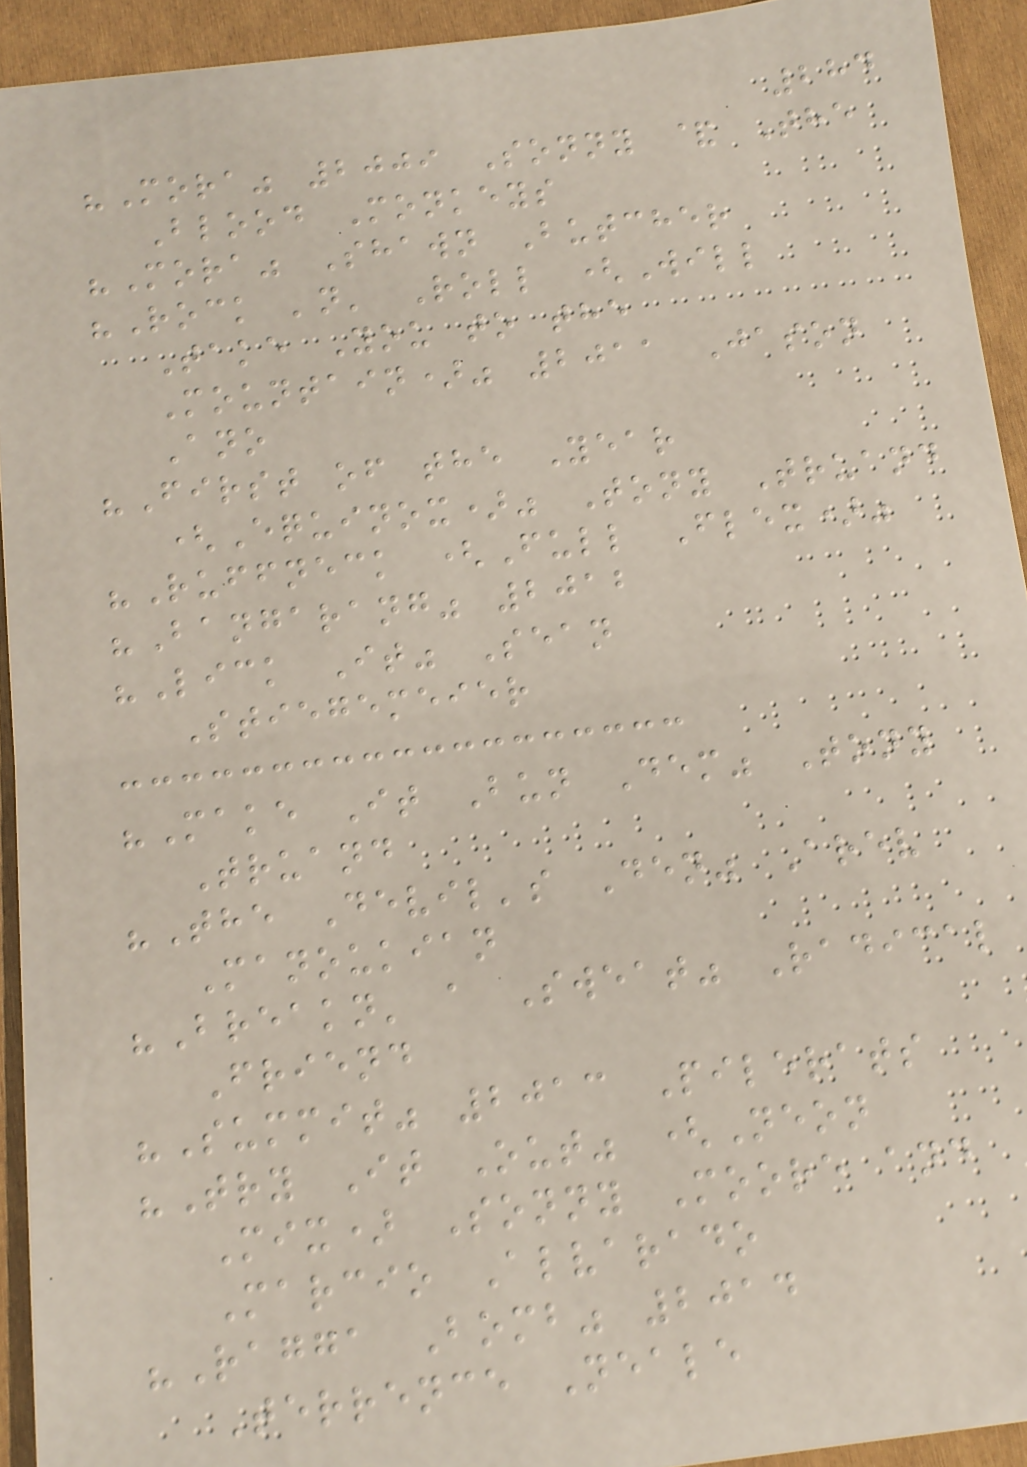284
"Mora" 2009 Sonny & The
Blood Monkeys
"Mora" Shawn Butcher
"Rock 'n' Roll (Will
Take You to the
Mountain)" 2011 Jason
Ano
"First of the Year
(Equinox)" Tony Truand
"Ruffneck (Full Flex)"
"Bangarang" 2012
"Lick It" Sean
Stiegemeier
"Make It Bun Dem" Tony
Truand
"The Devil's Den" Arev
Manoukian
"Breakn' a Sweat" Radical
Friend
"Summit" 2013 Pilerats
"Try It Out" (Neon
Mix) Sonny Moore and
Marcio Alvarado
"Ragga Bomb" 2014
Terrence Neale
